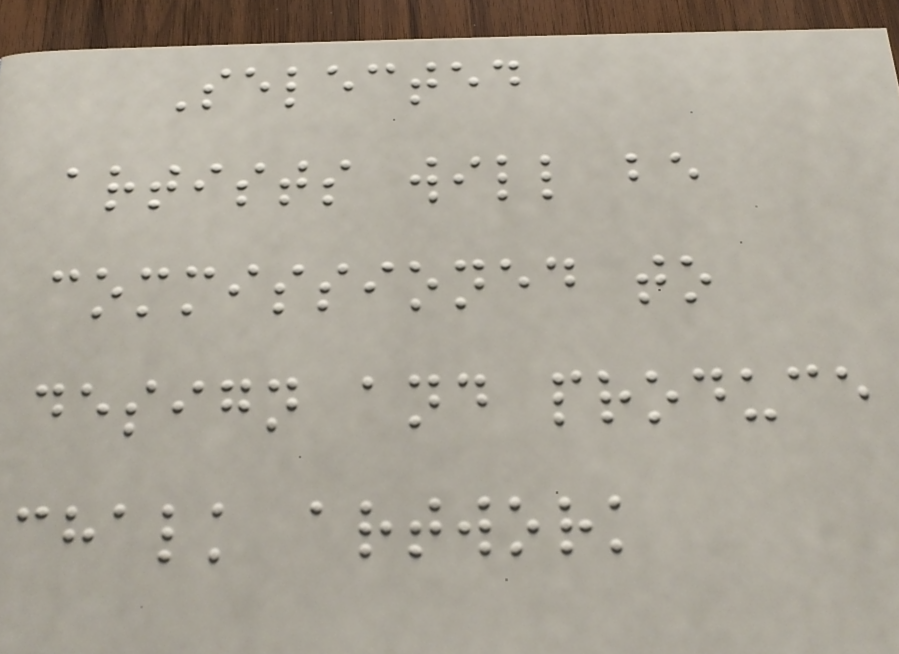Selected
artists will be
commissioned to
design and produce
chalk artwork
